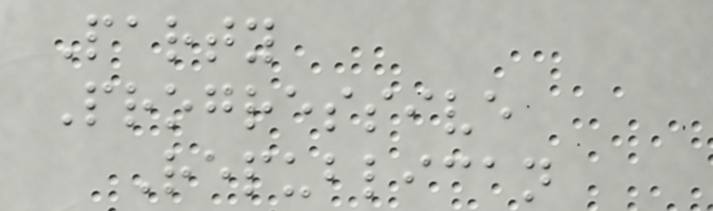Party
Progressive
Republican
